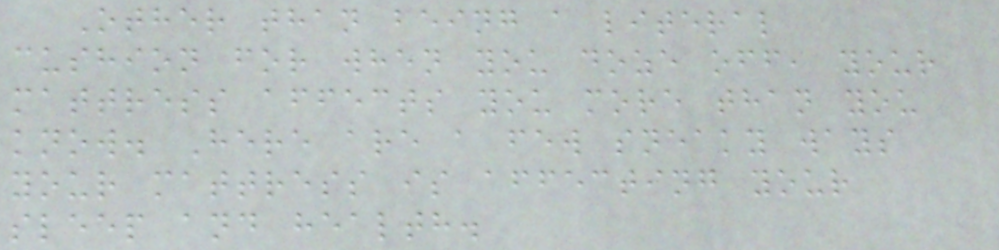Other than being a literal
cushion for when you doze off, your
mattress affects you more than you
know. Here are a few sneaky ways
your mattress is affecting your
sleep and health.
